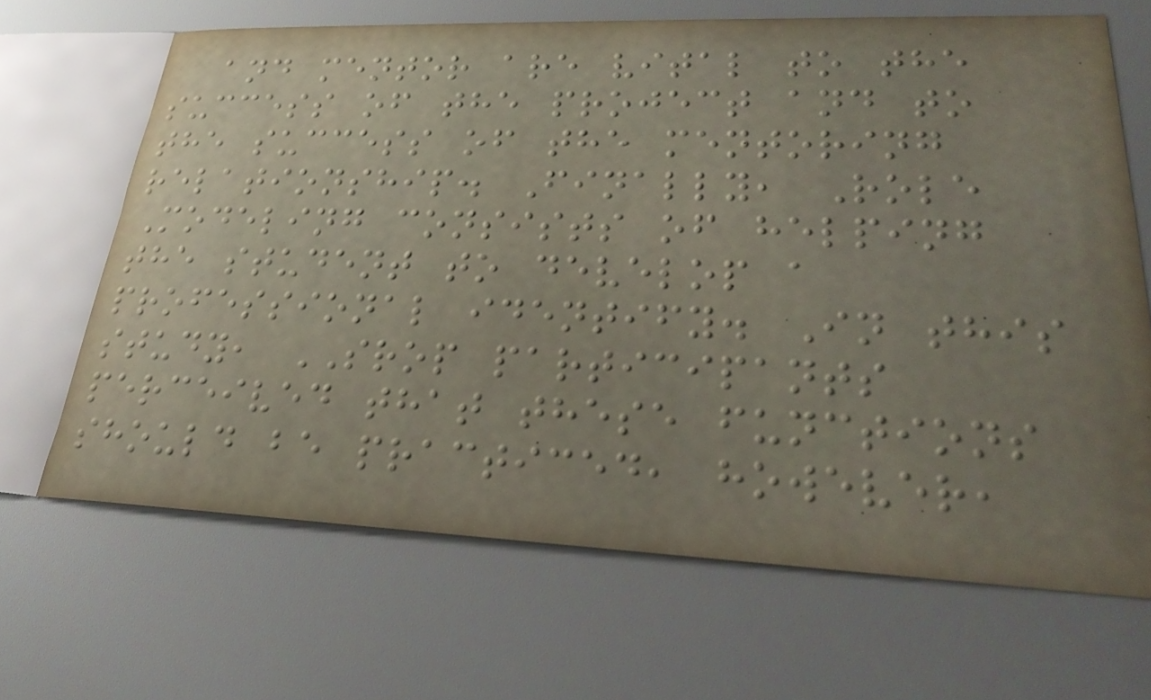and mentor are vital to the
success of the project and to
the success of the mentoring
relationship. Finally, Role
Modeling consists of helping
the student to develop a
professional identify. In this
study, SROP participants
perceived that these functions
should be practiced, however,
